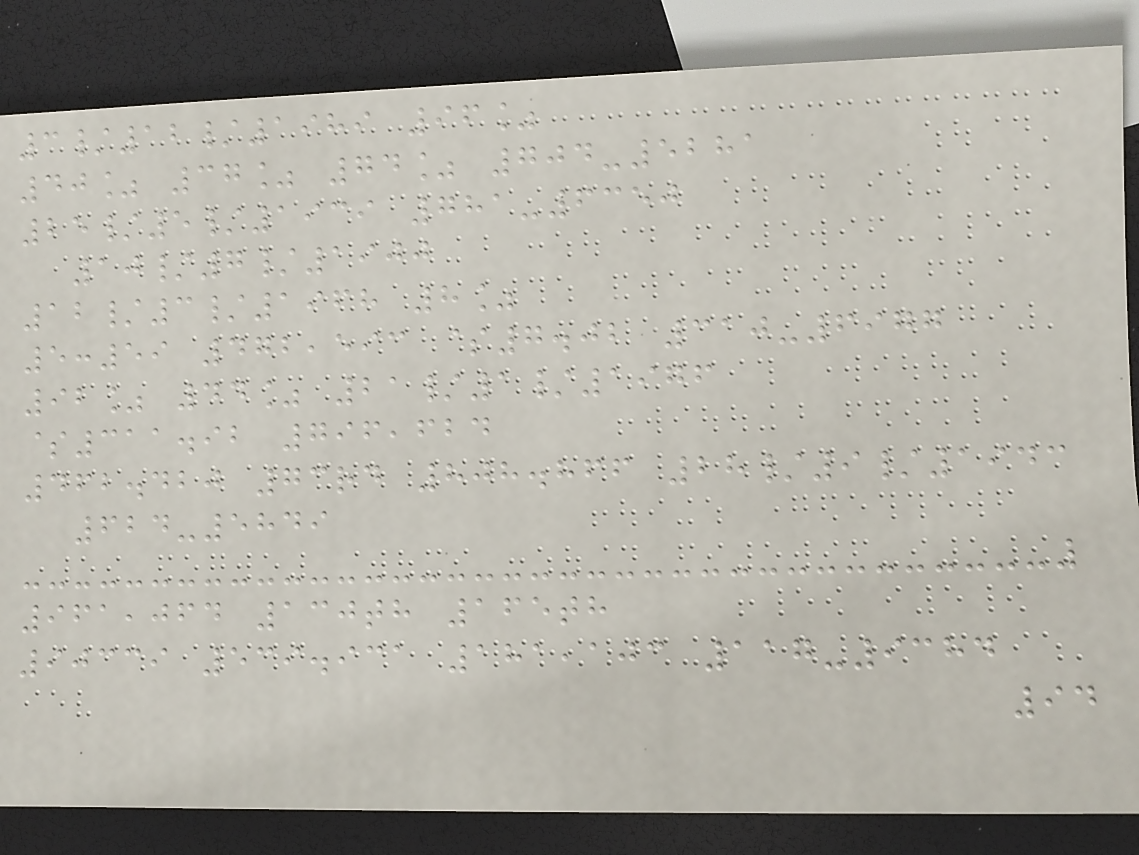3/12/1989 96%
40% 37% 74% 704-5281
25/5/1939 781-6350
10/7/1900
12/3/1968 8%
5:59 472,593 $7.02 310-6977
92% 44% 21/1/1976
$311.92 796,624
462.420 73rd 808.866 28/9/1943
624-5849
961,064 130th 165th
90339 539.931 181,103 117-9384
94
